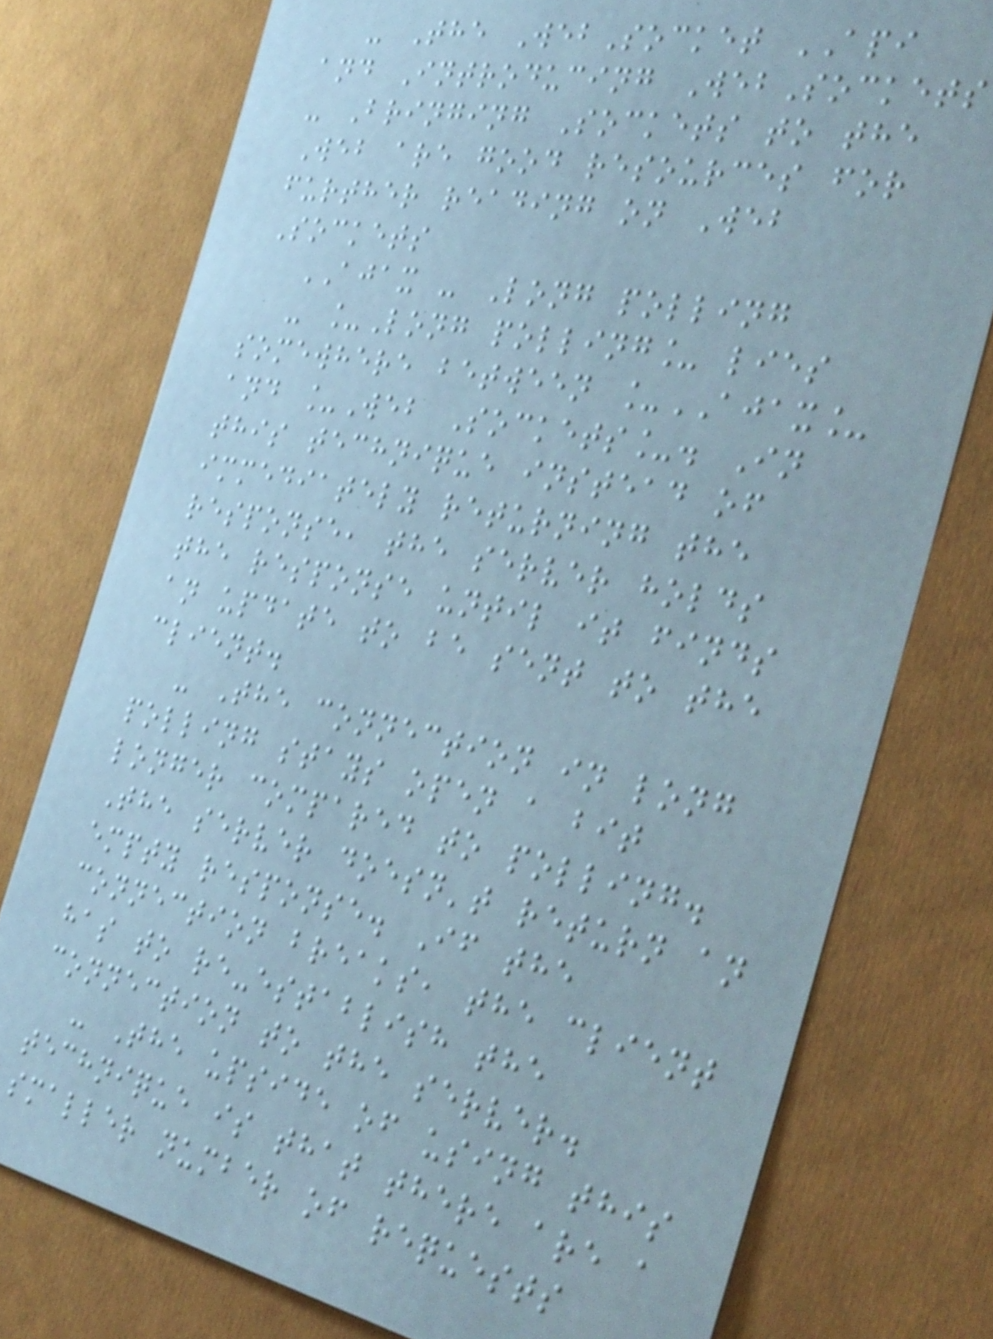- The WebSocket API
and Introducing WebSockets
- Bringing Sockets to the
Web are good resources for
further reading on Web
Sockets
AJAX - Long polling
- _Long polling_ lies
somewhere between _AJAX_
and _Web Sockets_. In
this technique instead of
immediately returning the
response, the server holds
the response until it finds
an update to be sent to the
client.
- The connection in long
polling stays open a bit
longer compared to polling.
The server doesn't return an
empty response. If the
connection breaks, the client
has to re-establish the
connection to the server.
- The upside of using this
technique is that there are a
smaller number of requests
